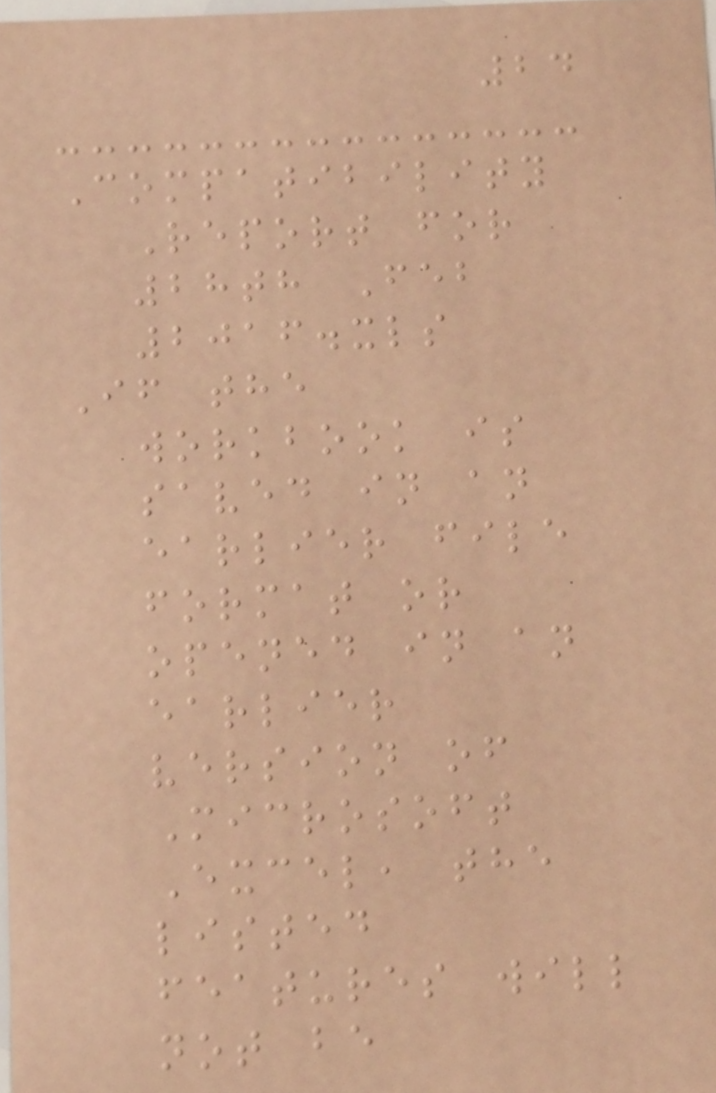24
Compatibility
Report for
28th Feb
2016.xls
If the
workbook is
saved in an
earlier file
format or
opened in an
earlier
version of
Microsoft
Excel, the
listed
features will
not be
